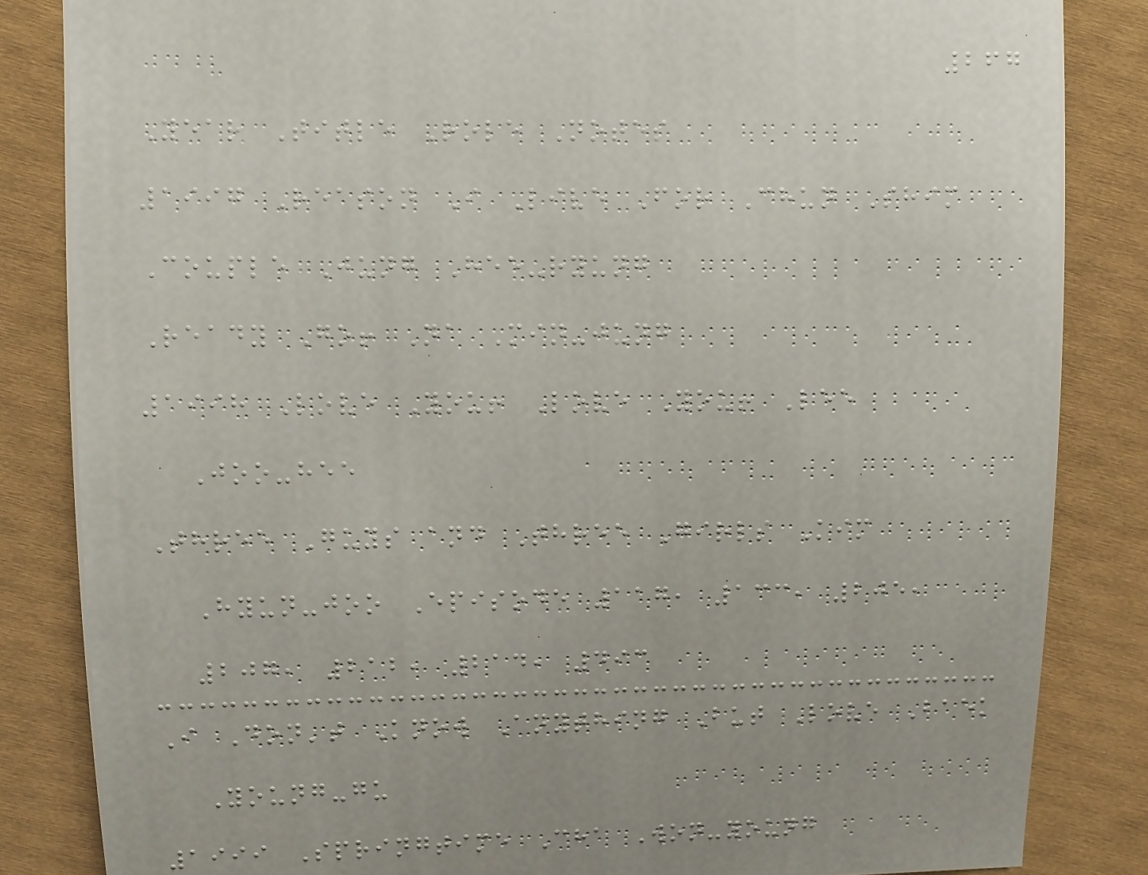267
Year Title Role Notes
1997 Reason I Live For Chun Shim
Couple Jung Hee-ryung
Ready Go! Na Min-jung
1998 Love You! Love You! Lee
Joo-hee
Three Guys and Three Girls Kim
Hyun-joo Episode 117, 133, 205,
207, 212, 214, 493
I Don't Know Anything But Love Baek
Young-gu
1999 Springtime Cha Won-young
